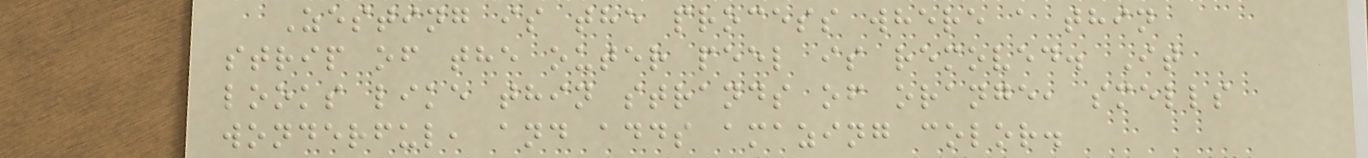Zesting is the process where a thin
strip of the outer peel is removed. It
looks like thin strands of orange, smells
wonderful, and adds amazing color.
